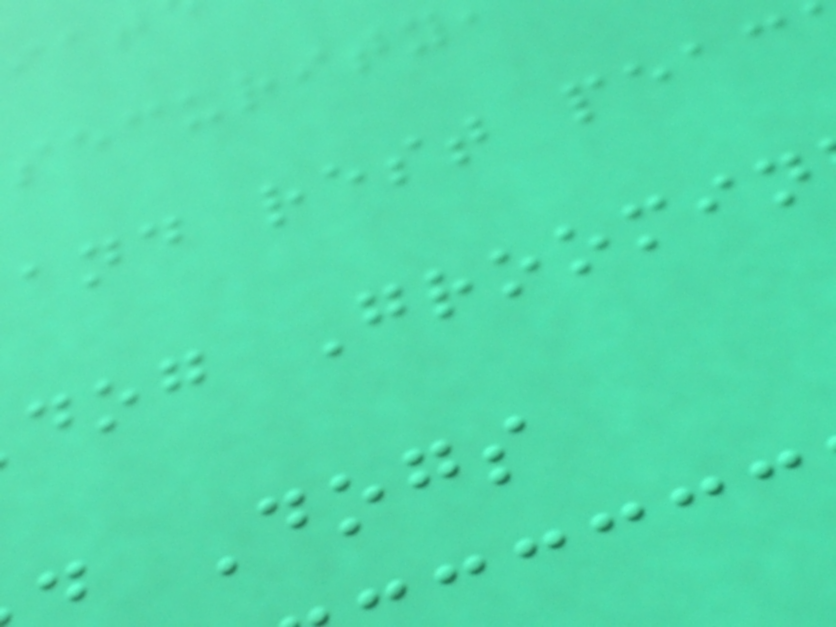and rest peac
dog Groomin
